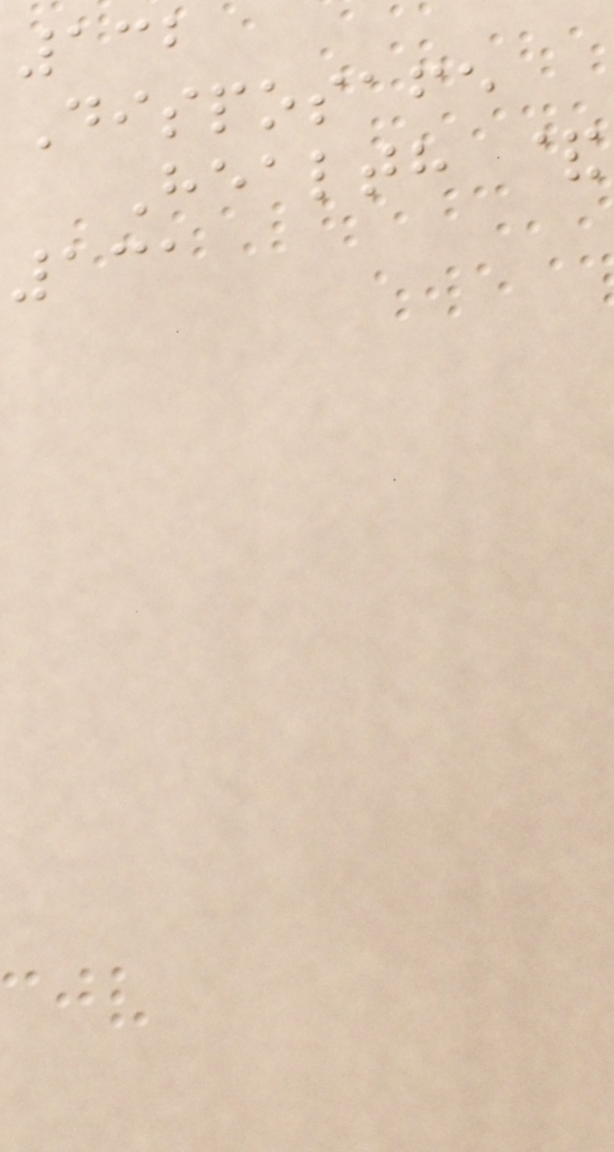132
Disposafe
Health &
131
